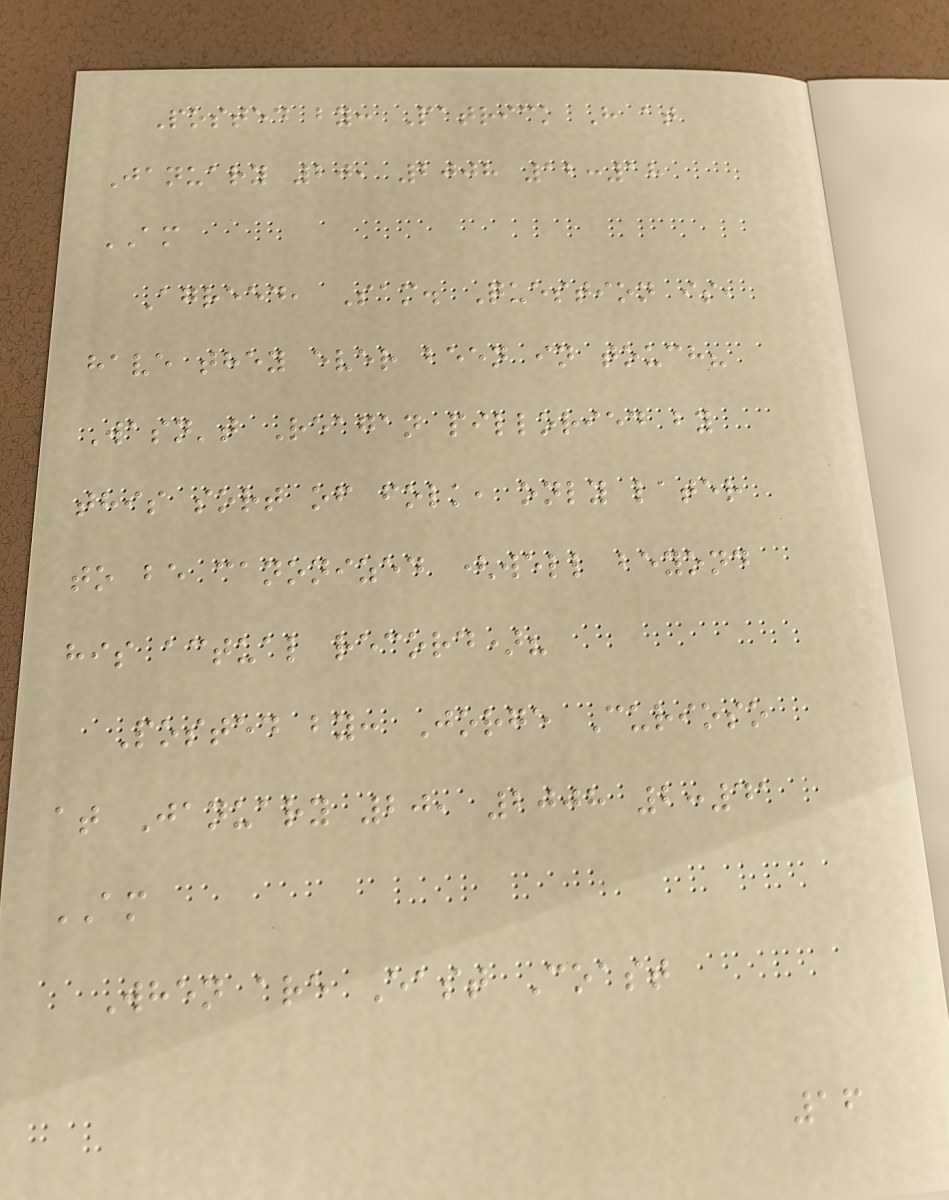Posted by: Patrick H at
January 20, 2008 12:18
AM
Agreed, Sam. Question is,
have they ever been in touch?
Wasn't Reagan pilloried by
this sort of folk, only later
to be canonized (well beyond
his actual record)?
Posted by: Jorge Curioso
at January 20, 2008 2:41
AM
When are East Coast
16
